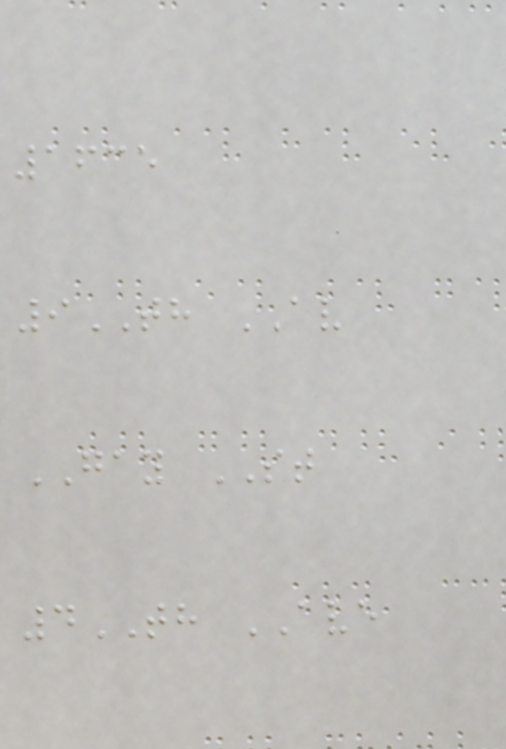1635
9TH AV
GAY ST
4TH AVE
